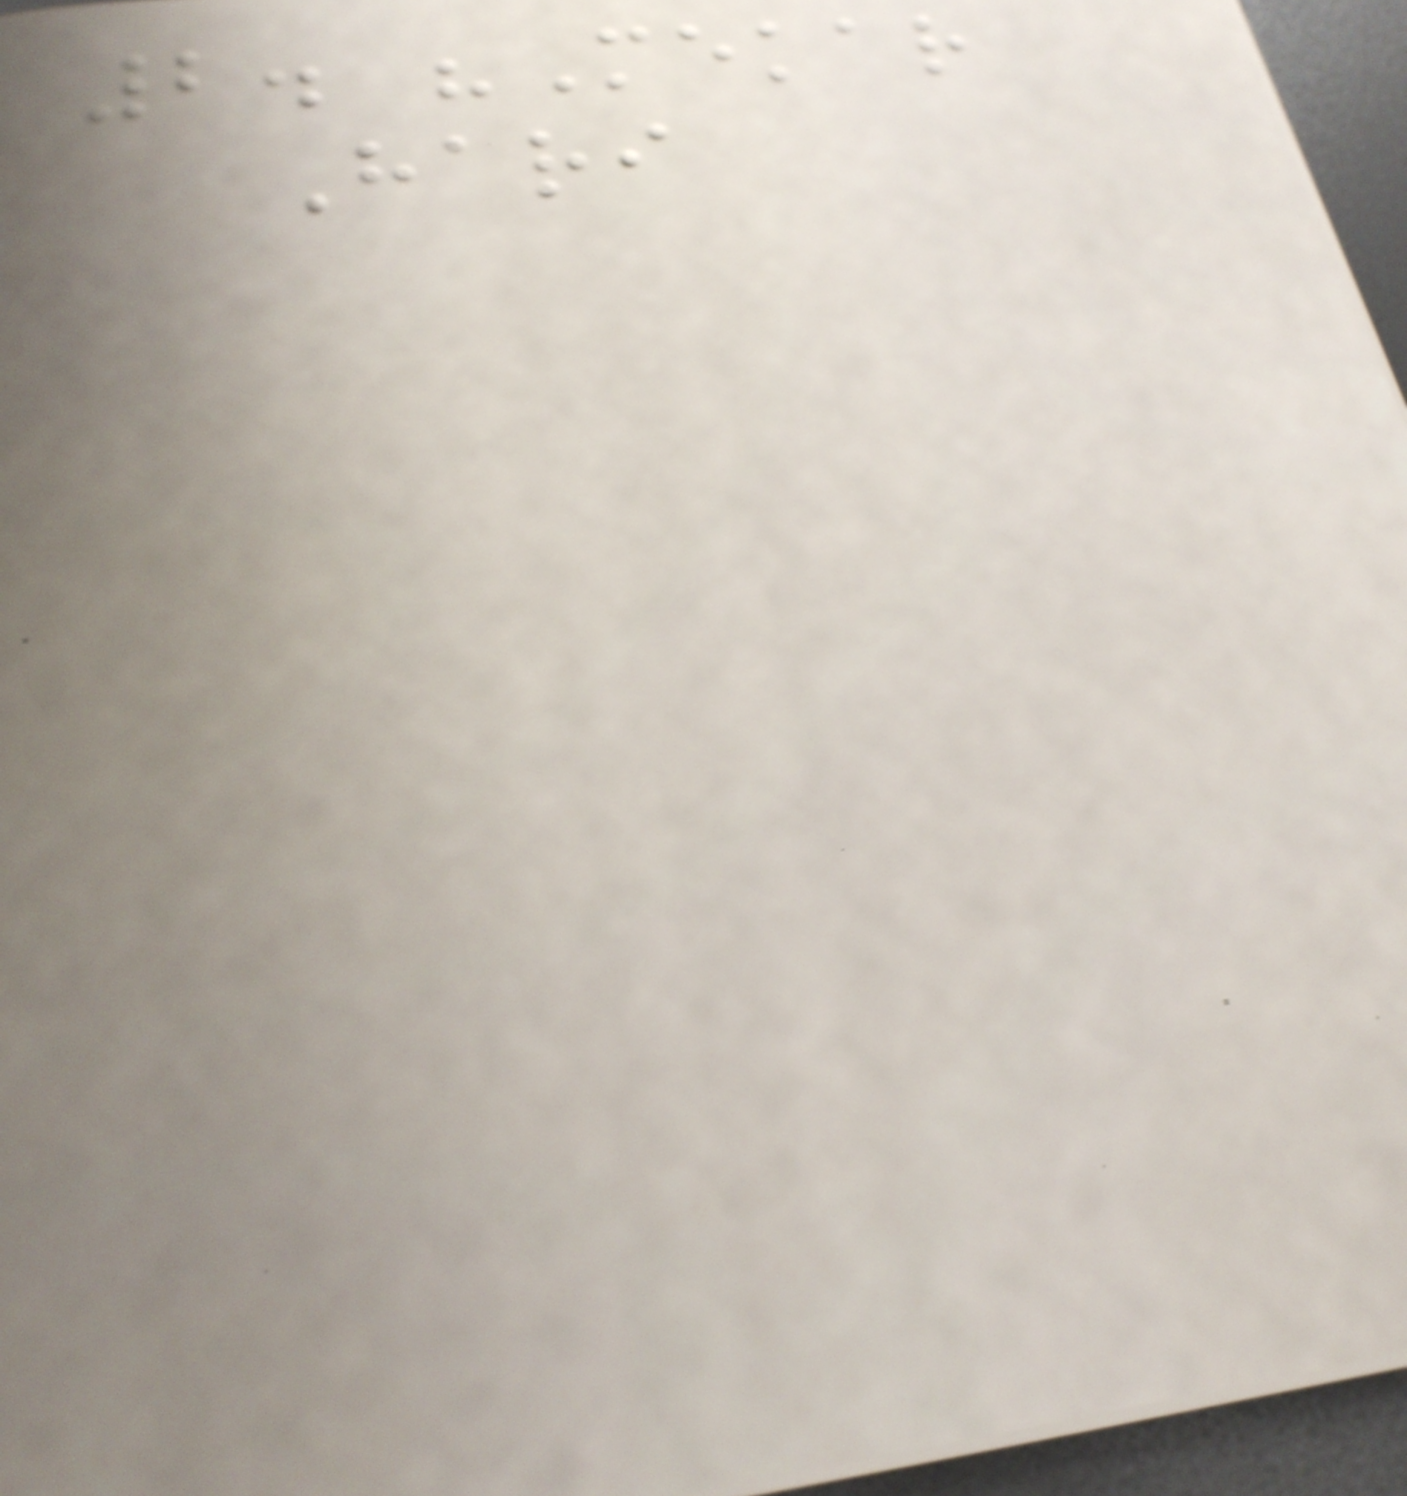2. "Mekar
Hari
